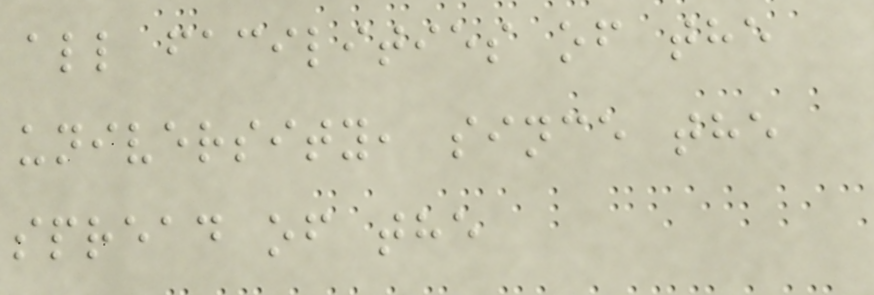all facilities of the
university, since the
spread of the
